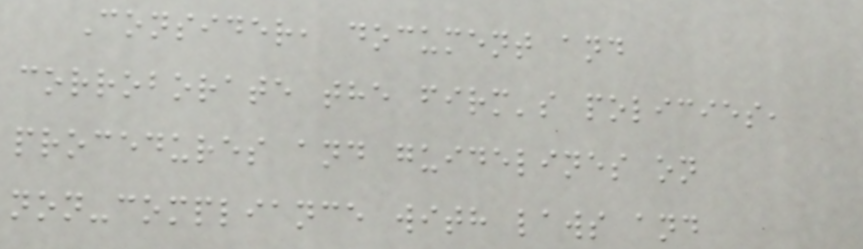Consider, document and
corroborate the firm's policies,
procedures and guidelines on
non-compliance with laws and
